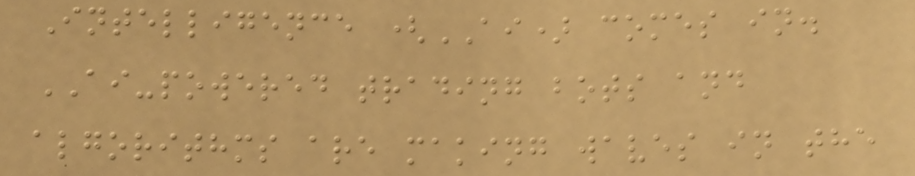Intelligence (AI) comes in.
AI-powered trading bots and
algorithms are making waves in the
